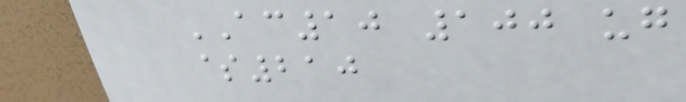AC10 100 ug
$210
